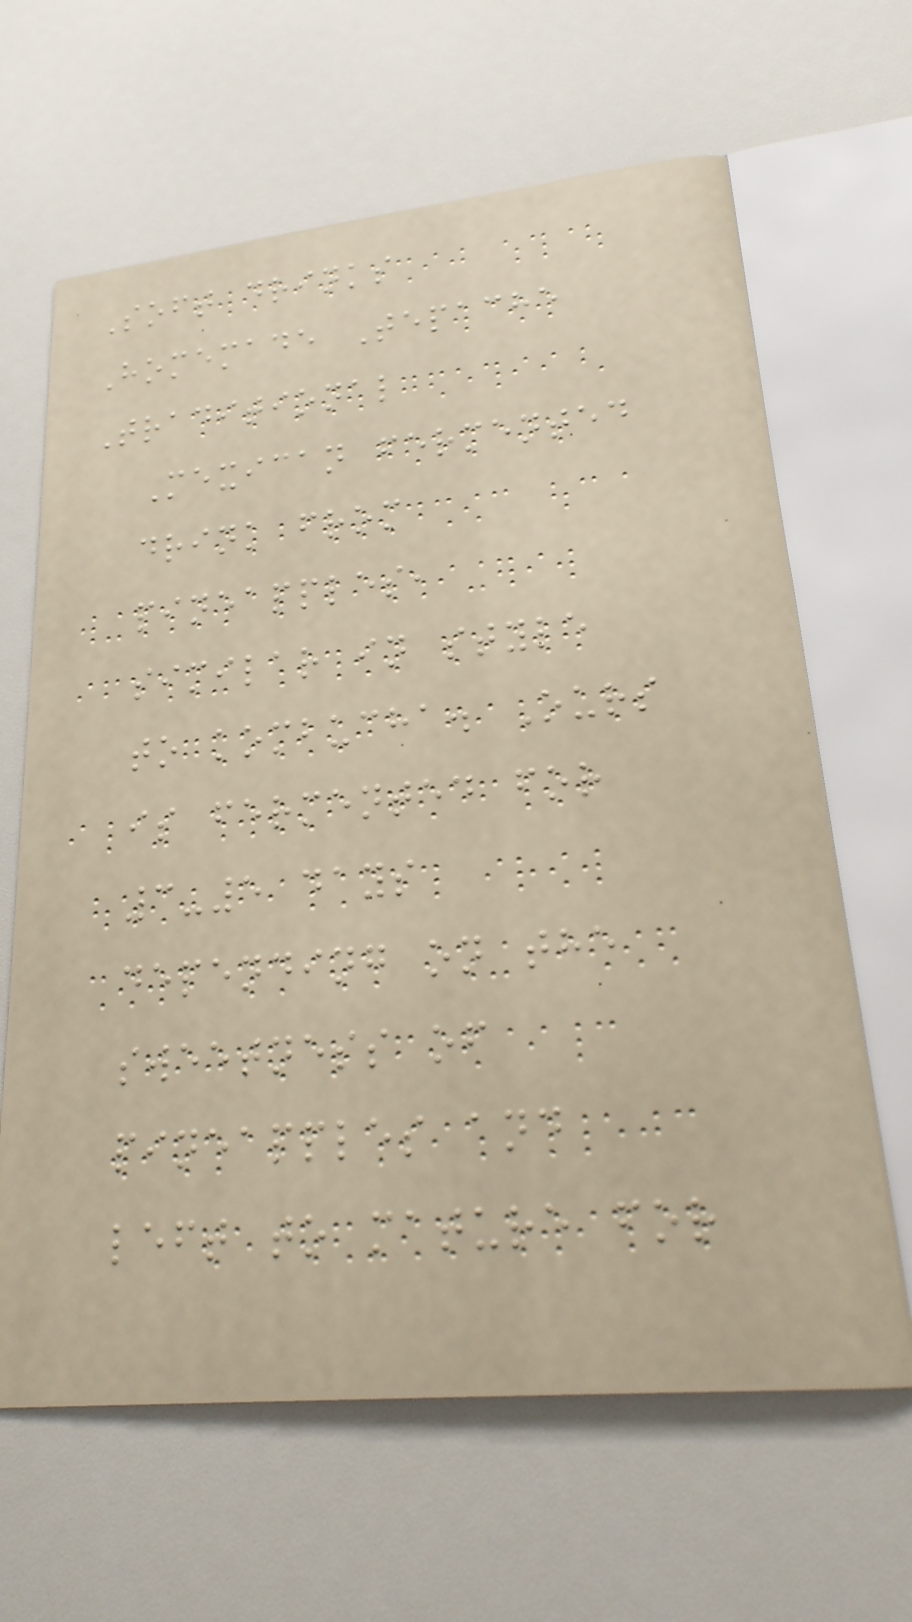Soft drinks
Homemade Tepache
Traditional
Mexican fermented
drink from
pineapples,
similar in style
to kombucha. Ours
is fermented for
3-5 days
depending on the
sweetness of
pineapples and
left to mature for
